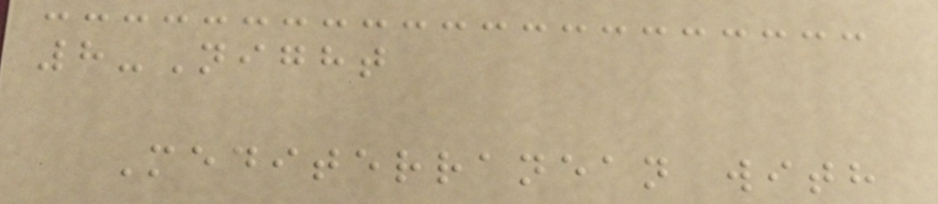8-Night
Mediterranean with
